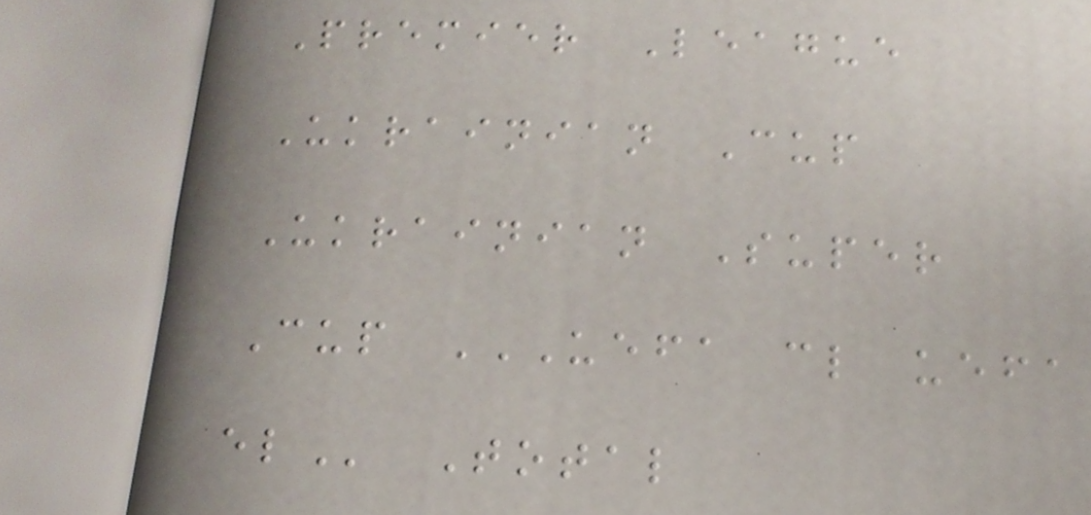Premier League
Ukrainian Cup
Ukrainian Super
Cup UEFA CL UEFA
EL Total
